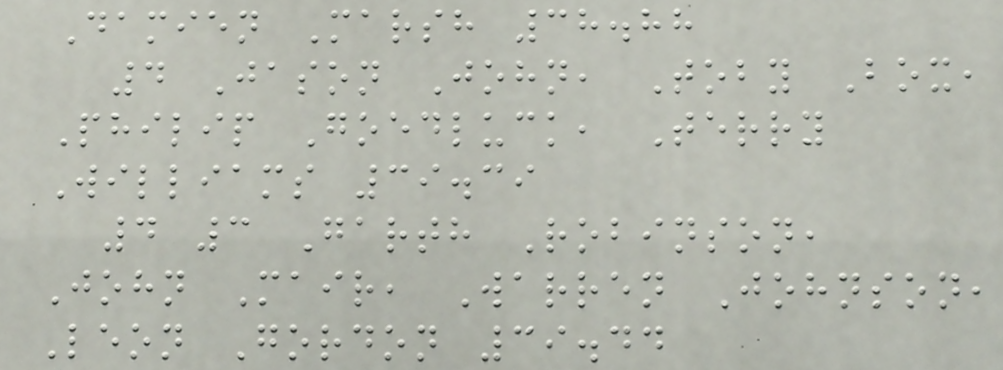Damien Marsh 38.88
4 Jason John, Toby Box,
Philip Goedluck, Terry
Williams 39.39
4 3 Garth Robinson,
John Mair, Warren Johnson,
Leon Gordon 39.44
